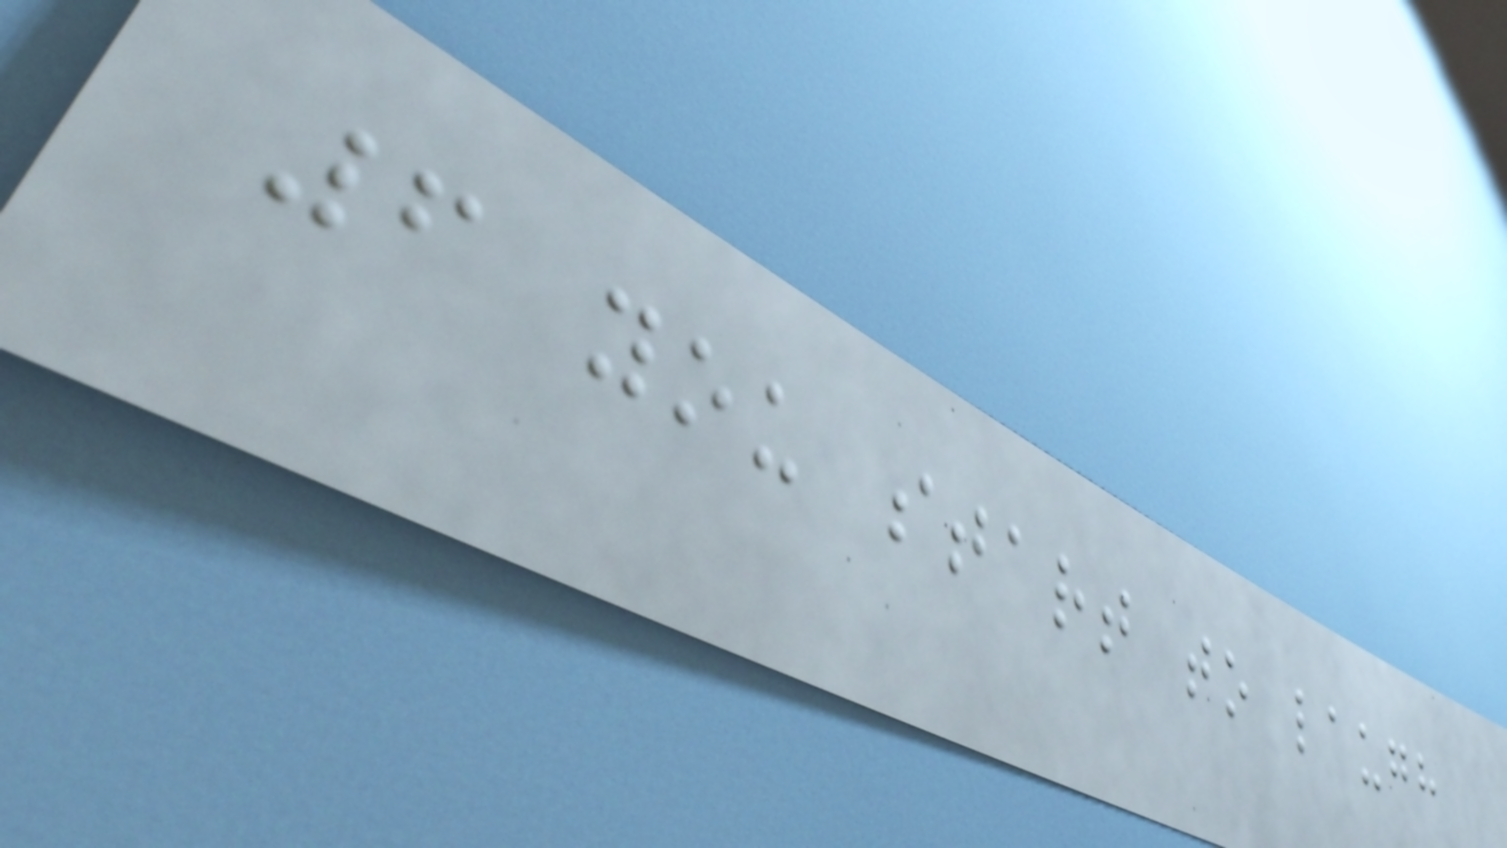6 you start to laugh
